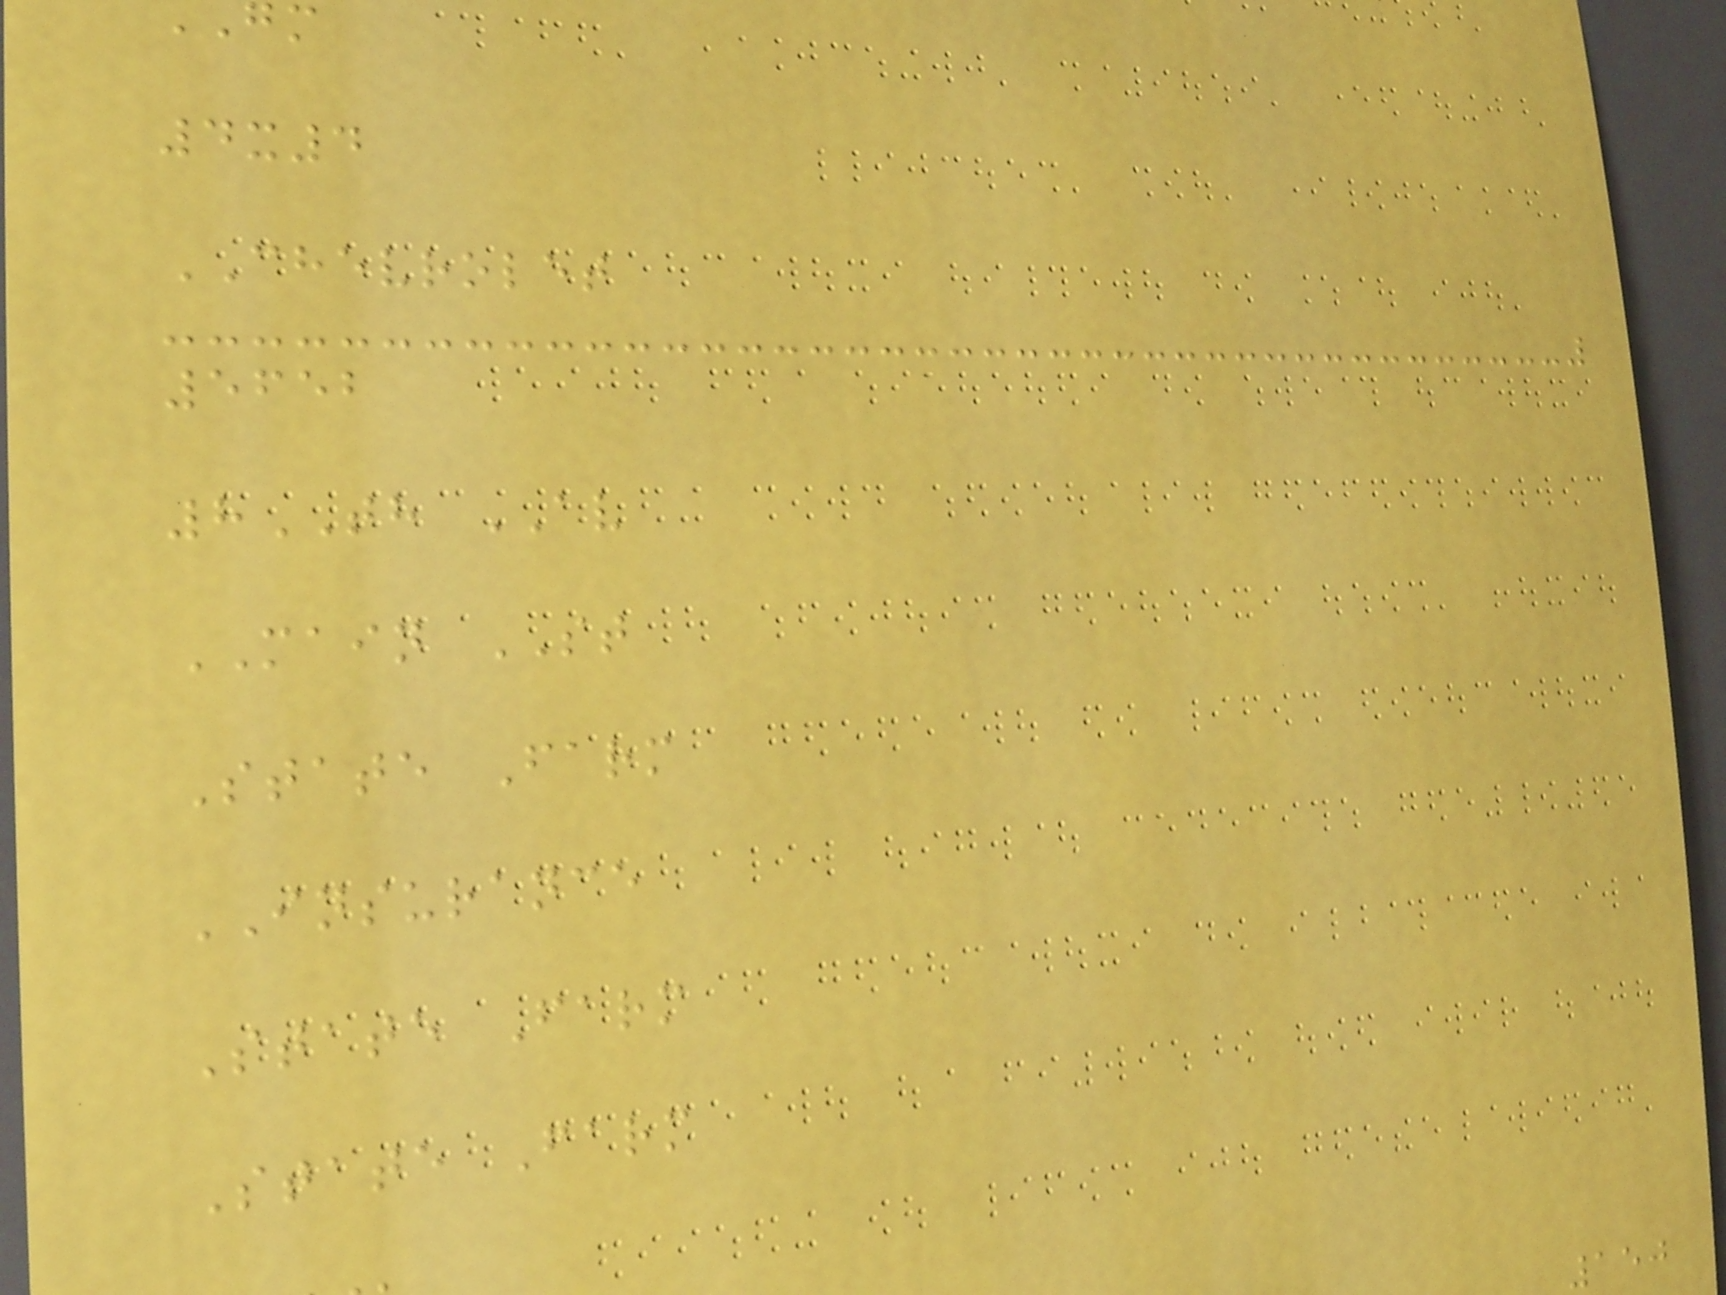4x4
CHEVROLET
5652
8TH AV
MAIN ST
State Farm
INSURANCE
State Farm
State Farm
150
